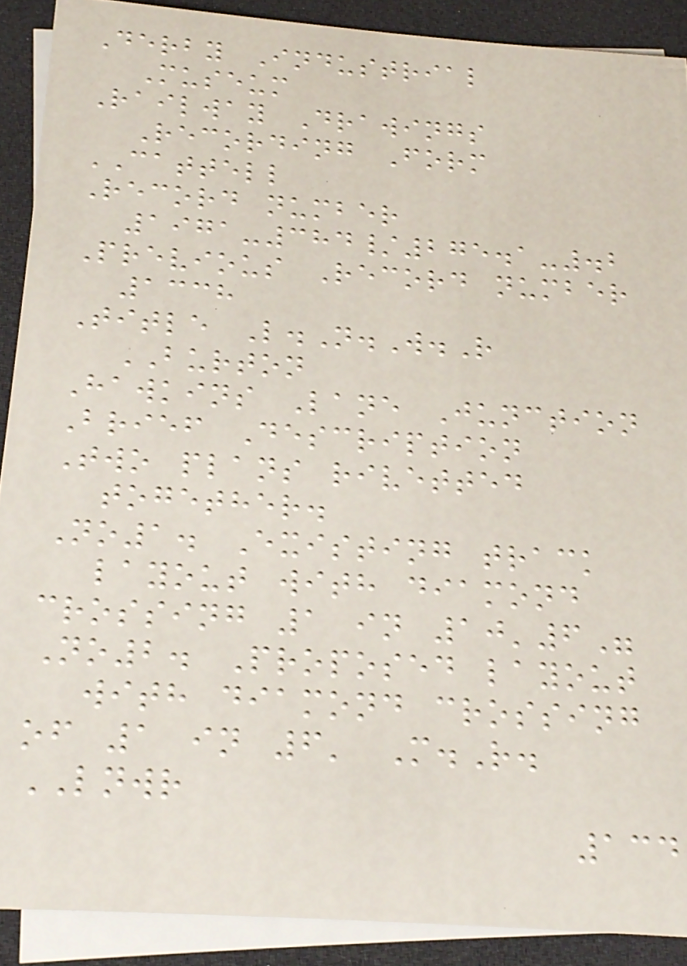Derby Industrial
Museum
Railway Drawings
Recording Form
CATTELL
Record number
1971-384/275.1-.2
Previous Record number
1338
Title L.N.W.R
BURTON
Hawkins Lane Junction
Brief Description
Two plans rivetted
together.
No1. Existing track
layout with diamond
crossing 1 in 10'6"
No2. Proposed layout
with diamond crossing
of 1 in 6' M.R.
LNWR
134
